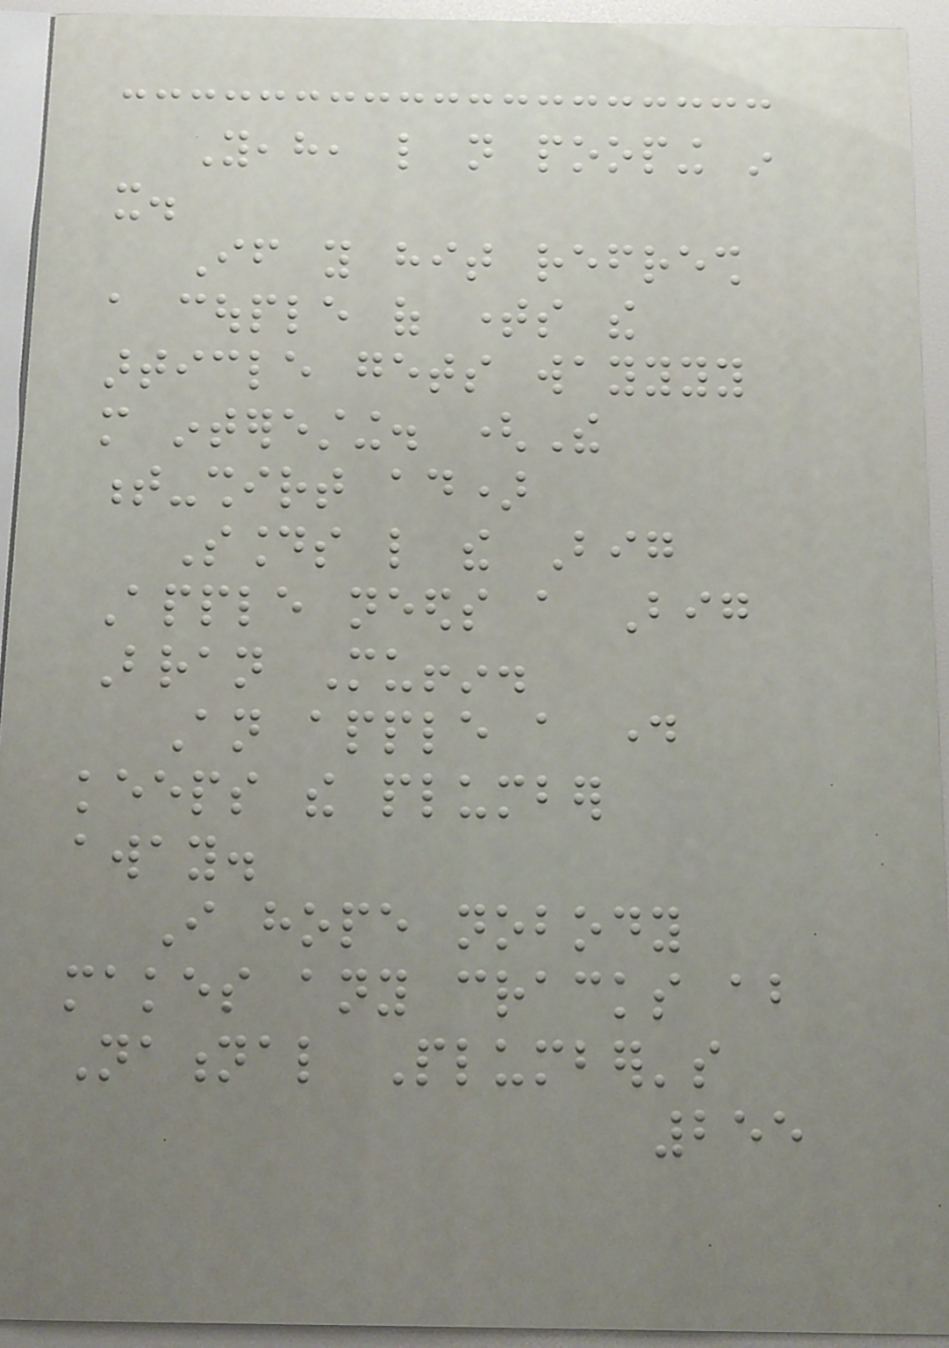Yeah, like not pooping in
it.
If you hit refresh
a couple of times the
article gets wayyyy
more interesting. (The
t-shirt ad)
Sounds like the Big
Apple needs a Big
Bran Muffin.
An apple a day
keeps the plumber
away.
I hope nobody
makes any cracks about
National Plumber's
255
